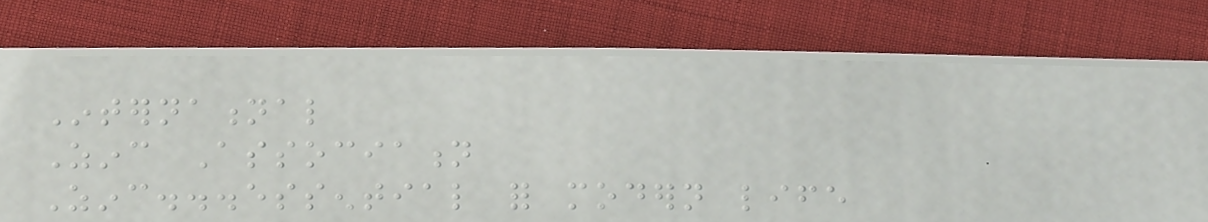International
Zinc Association
Zinc...essential for modern life
